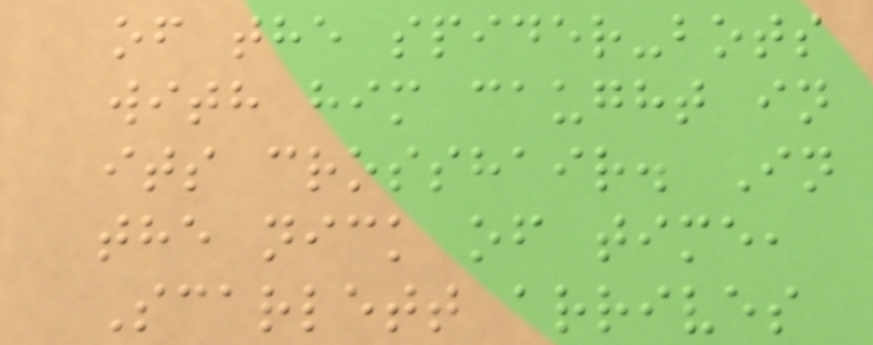of the spider-bots
with him caught in
its crosshair. In
the nick of time,
Scarlett arrives
